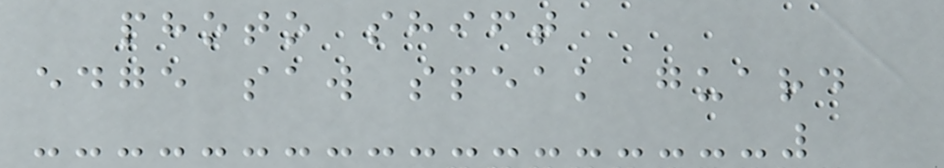photo shift
edge saw speak guard
